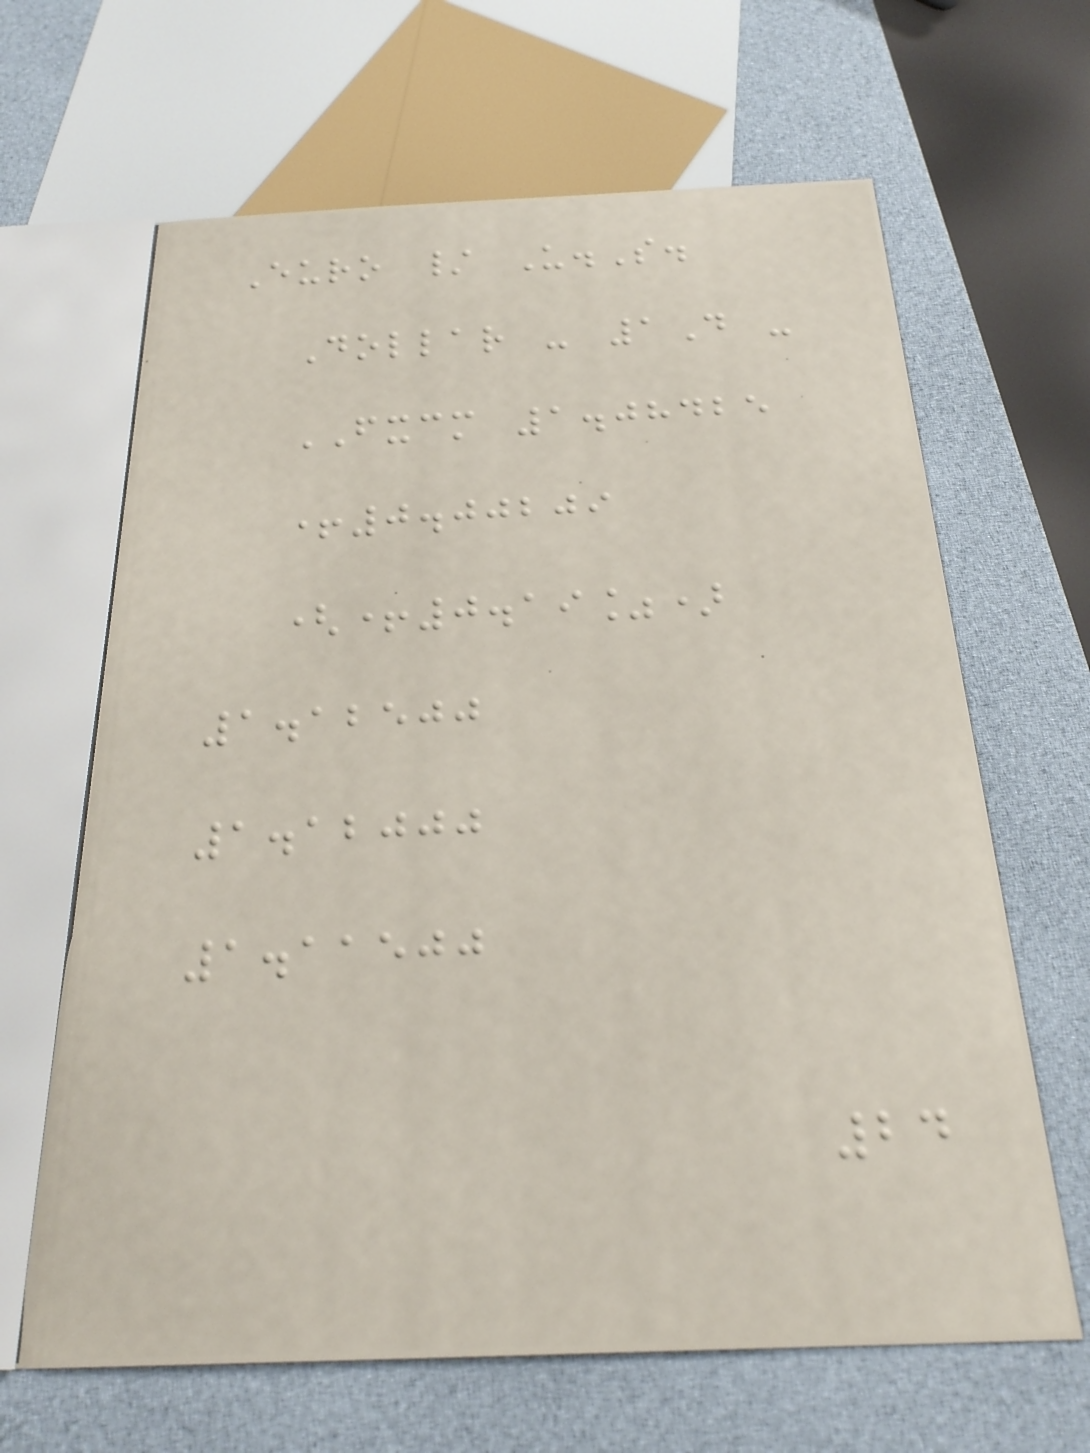Euro / U.S.
Dollar - 1D -
FXCM 1.08425
+0.00209
(+0.19%)
1.12500
1.12000
1.11500
24
